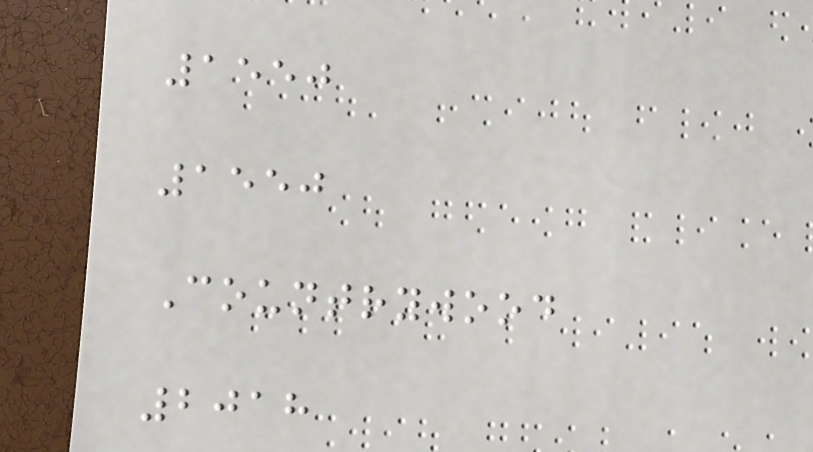1550
1550
Countrywood
2018
